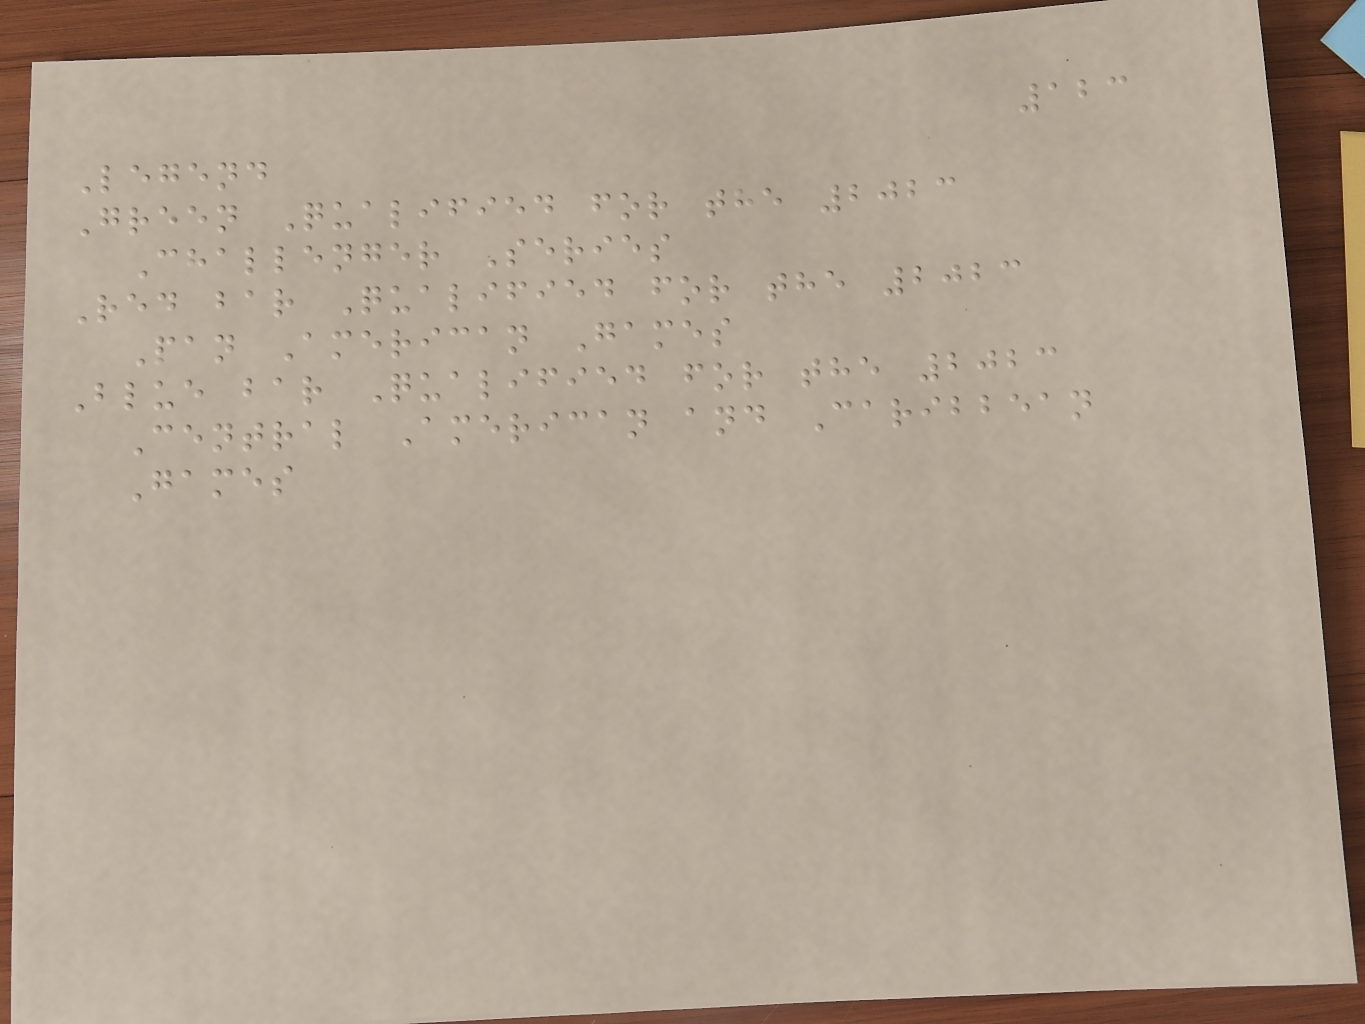123
Legend
Green Qualified for the 2023
Challenger Series
Red bar Qualified for the 2023
Pan American Games
Blue bar Qualified for the 2023
Central American and Caribbean
Games
